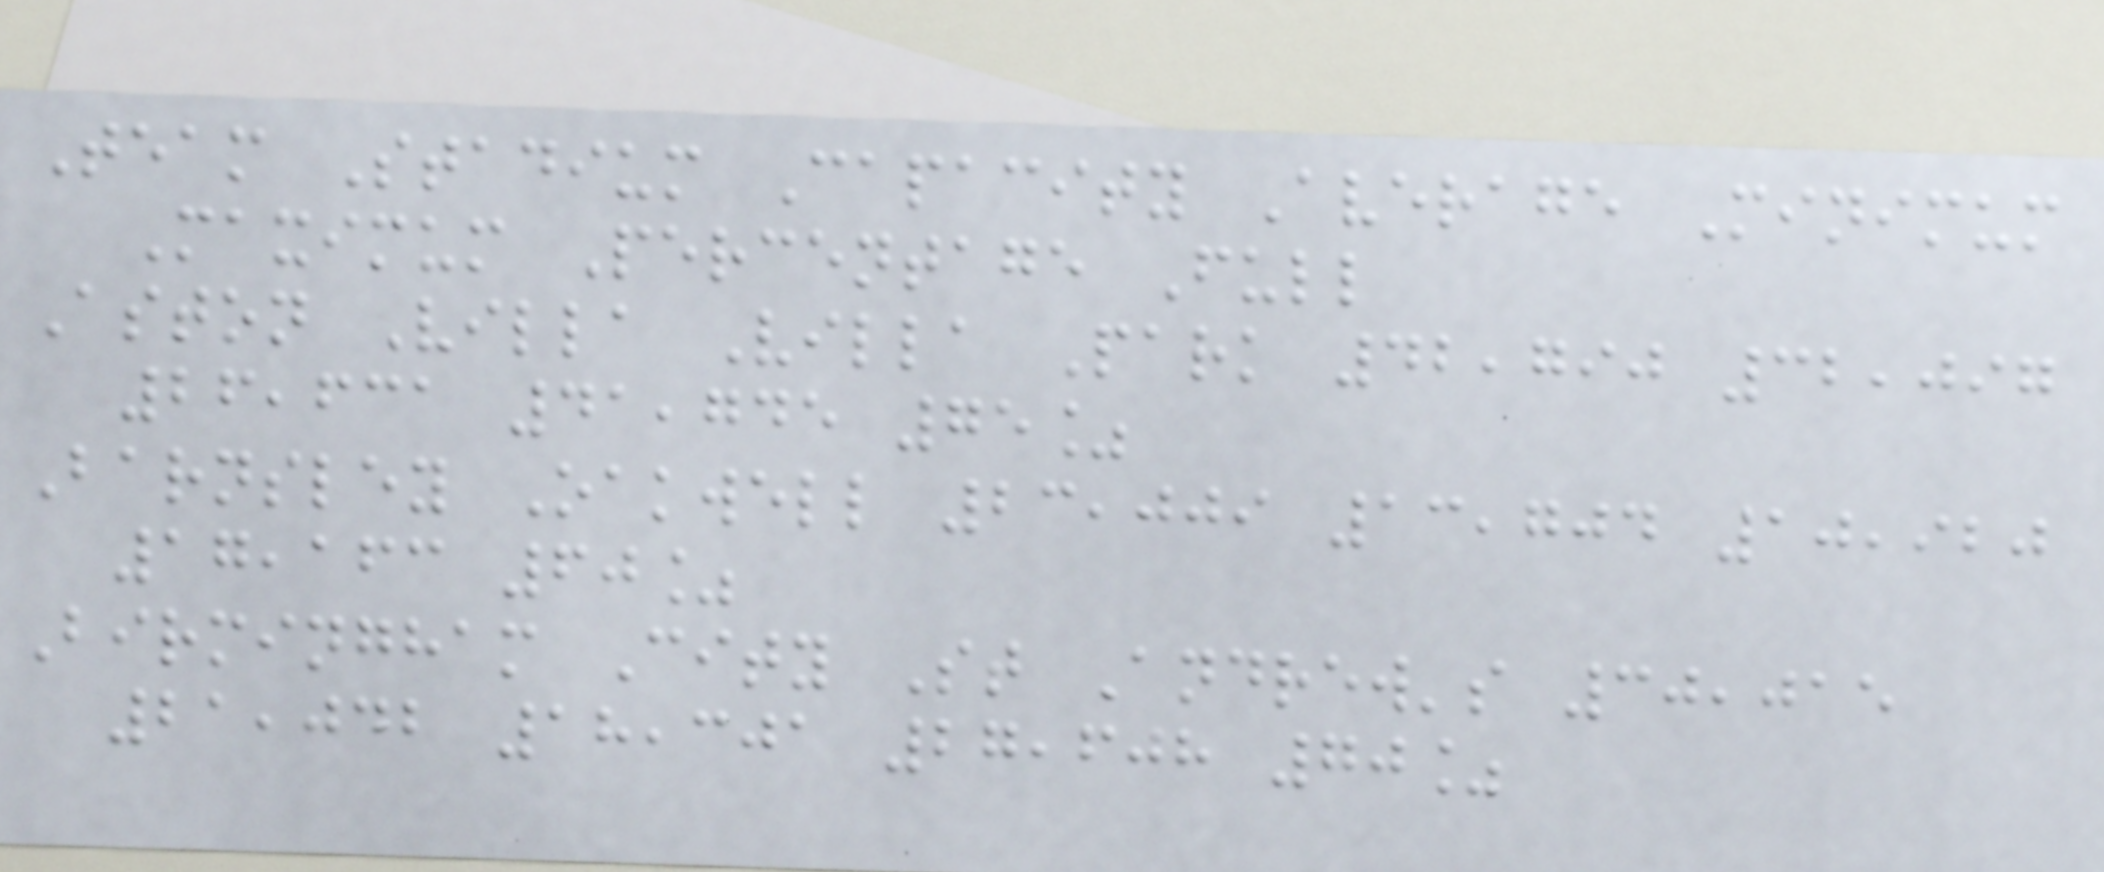Team Stadium Capacity Average Minimum
Maximum Percentage Full
Aston Villa Villa Park 42,790 32,097
26,631 41,745 75%
Barnsley Oakwell 23,009 13,704 10,920
17,163 60%
Birmingham City St Andrew's 30,015
21,042 18,301 27,608 70%
